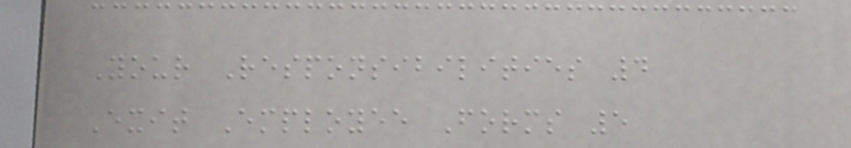Your Responsibilities 4
Exit Employee Forms 5
